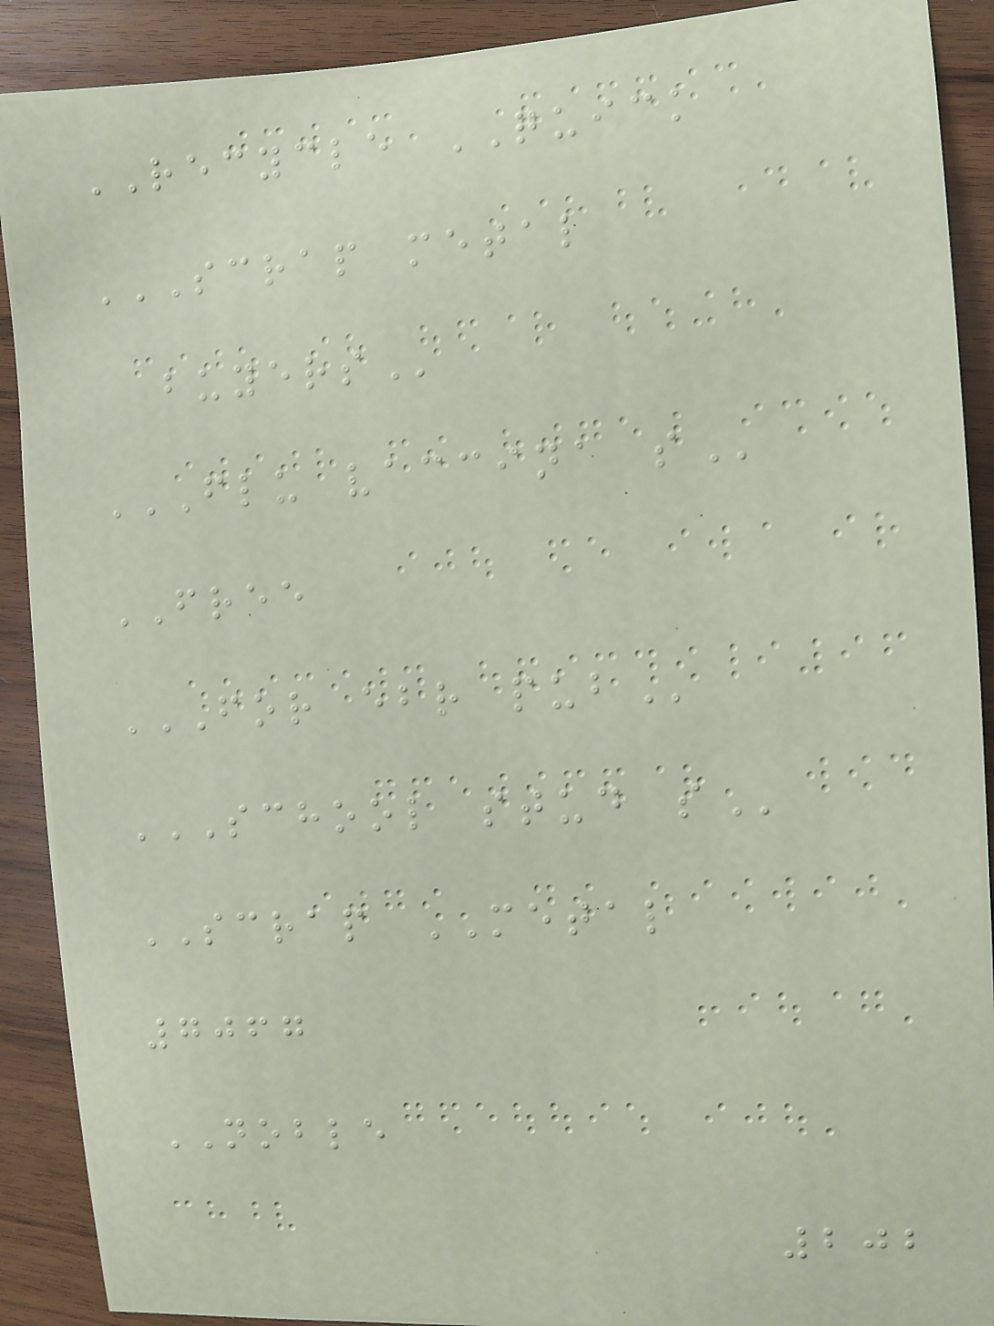RECYCLE QUICK
SCRAP METAL
BUYERS
FLU VACCINA S
FREE
FOR EBR PUB
SCHOOL STUD S
SCRAP METAL
7067
NOBLE
202
